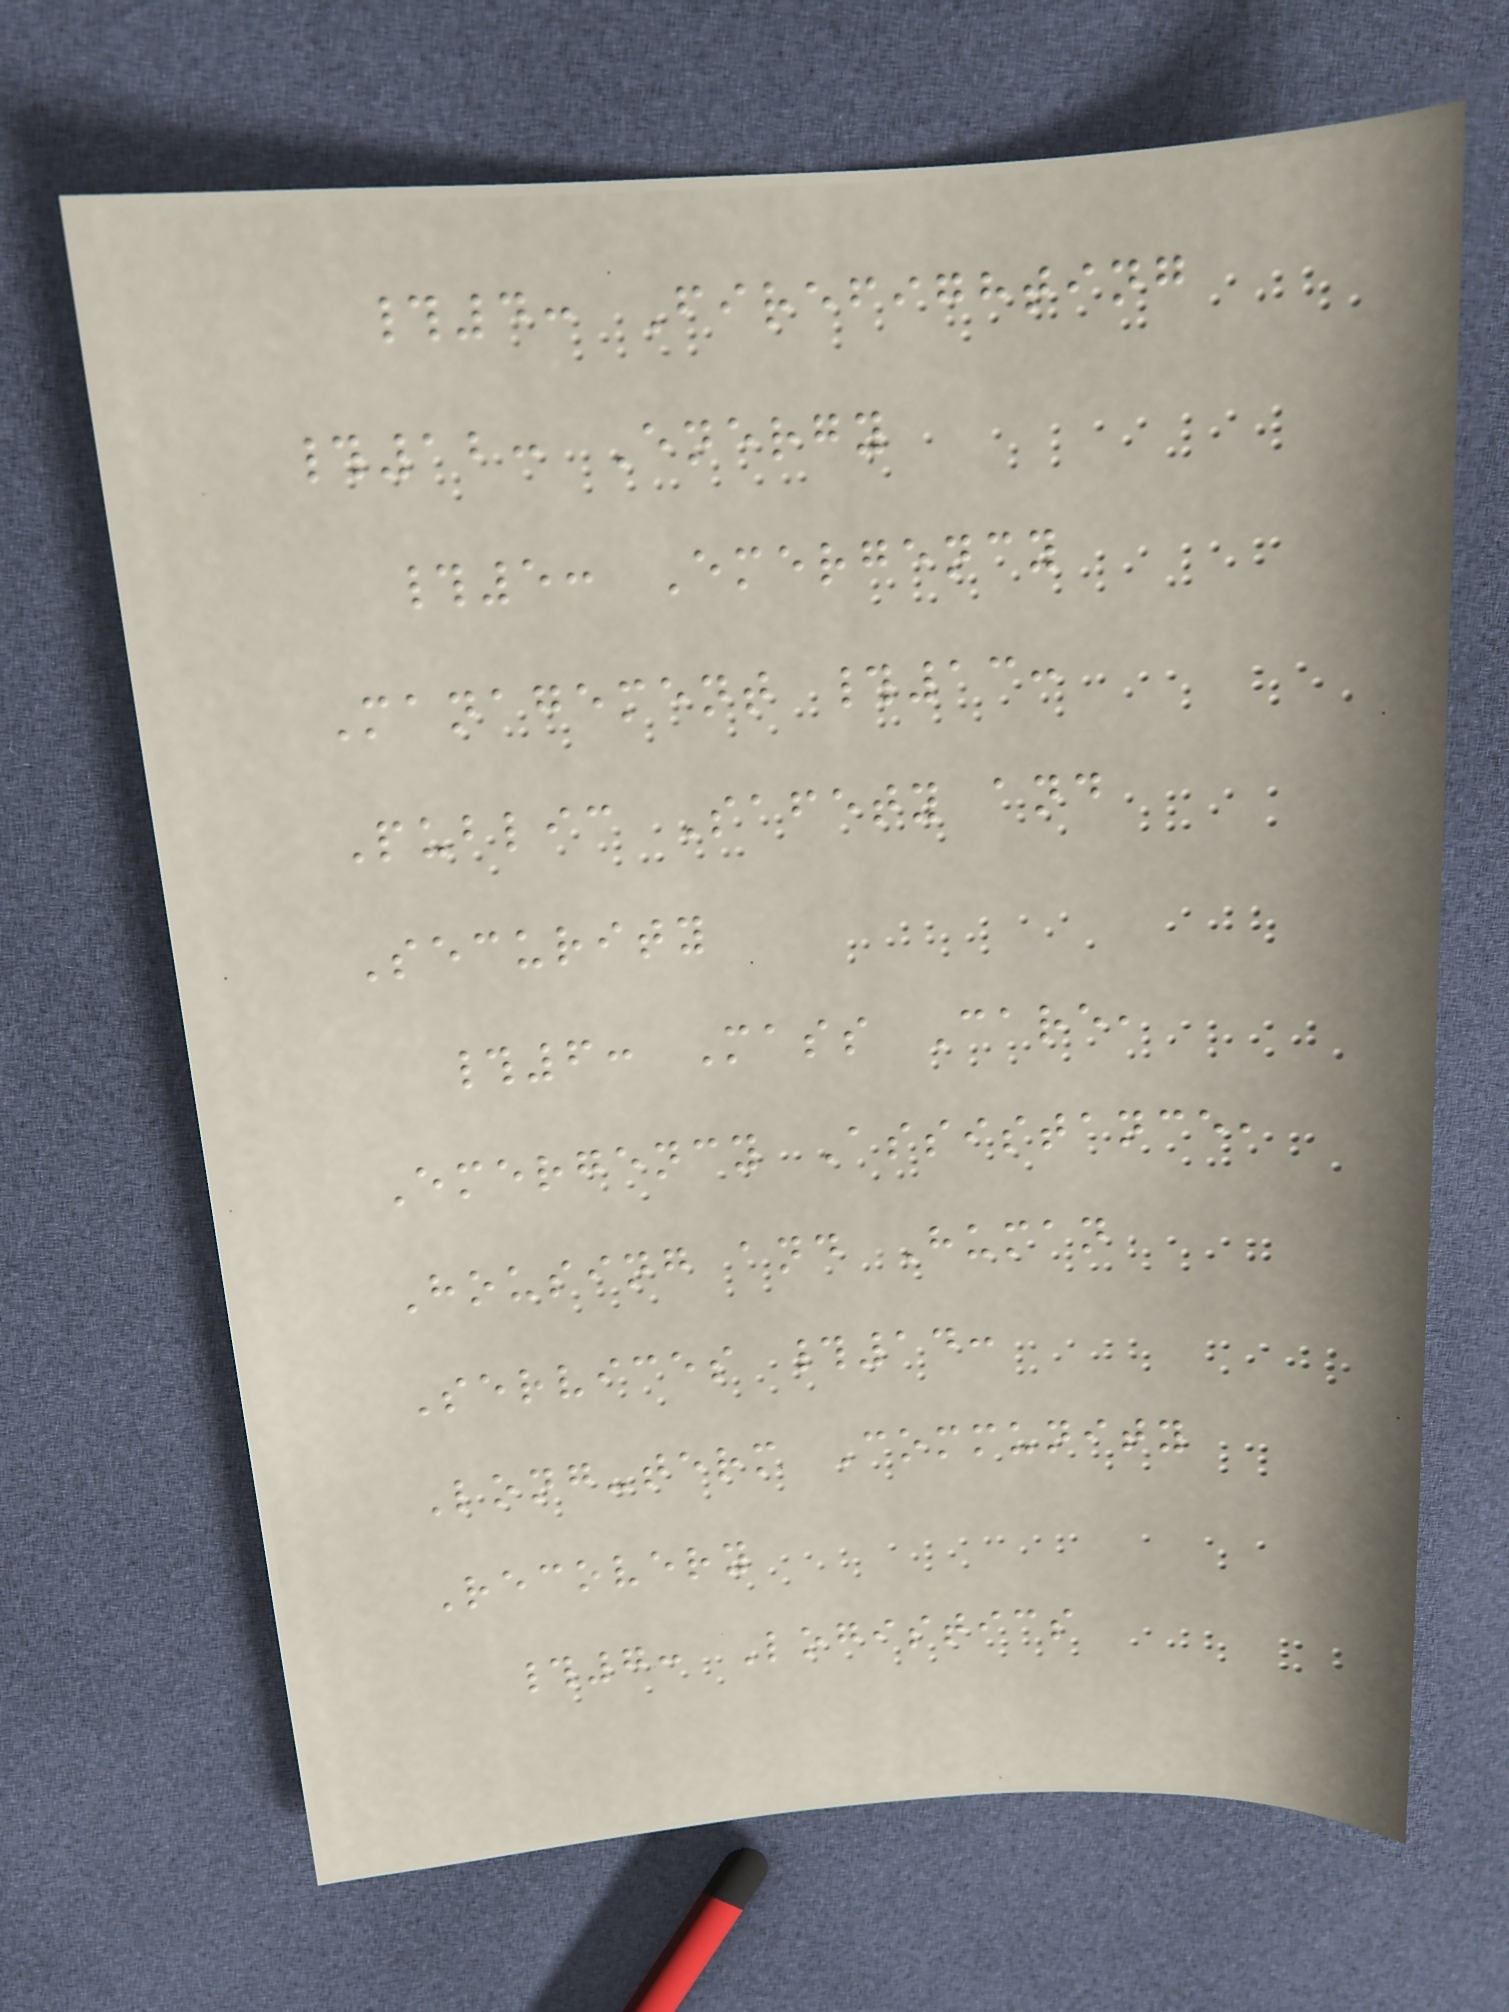#4: Firefighting
#12: Energy
#5: Emergency
Management #13:
Public Safety and
Security
#6: Mass Care,
Emergency Assistance,
Housing and Human
Services #14:
Long-term Community
Recovery
#7: Logistics
